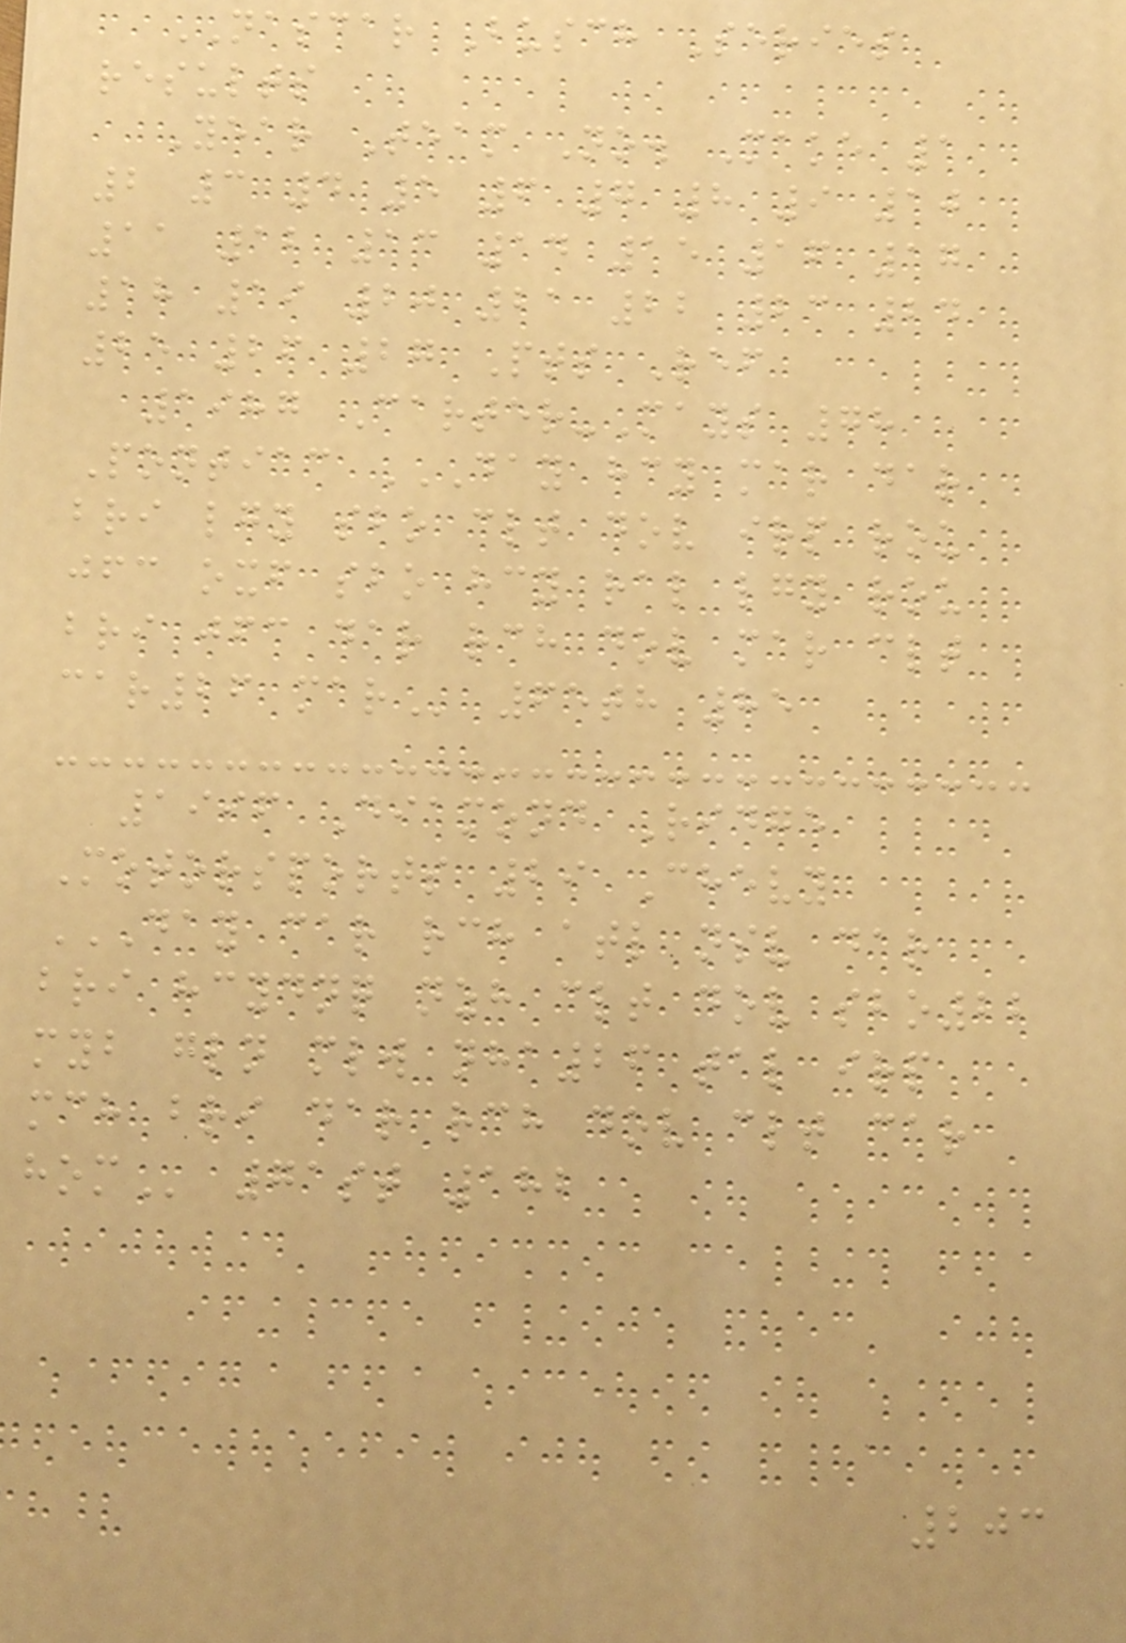NASCAR Busch Series
results
Year Team No. Make 1
2 3 4 5 6 7 8 9 10
11 12 13 14 15 16 17
18 19 20 21 22 23 24
25 26 27 Pts Ref
1987 Carter-Mays 78
Pontiac DAY HCY MAR DAR
BRI LGY SBO CLT DOV IRP ROU
JFC OXF SBO HCY RAL LGY ROU
BRI JFC DAR RCH DOV MAR CLT
CAR26 MAR 65th 85
1996 Diamond Ridge
Motorsports 29 Chevy
DAY CAR RCH ATL NSV DAR
BRI HCYDNQ NZH CLT DOV SBO22
MYB GLN MLW NHA26 TAL IRP
MCH BRI DAR RCH DOV CLT CAR
HOM 71st 182
203
